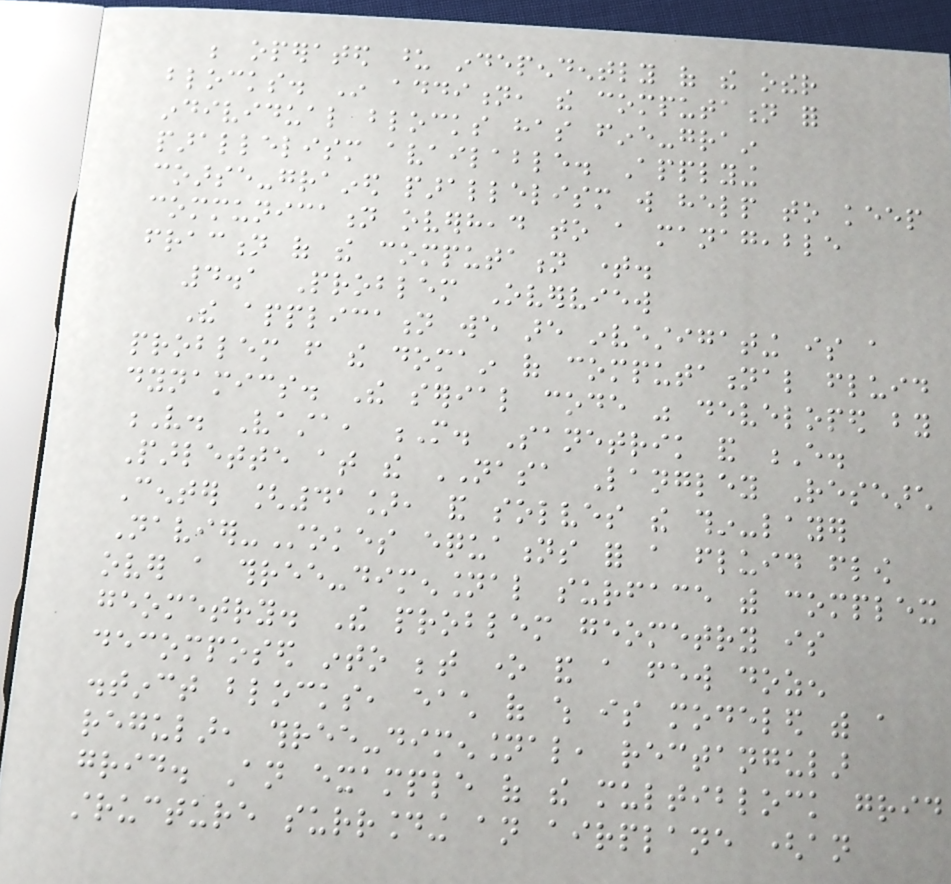be operated upon independently of the other
blocks. In addition, the computation for
individual blocks has fine-grain
parallelism available. Applying
coarse-grained parallelism will help to keep
communication overhead to a manageable
fraction of the computation time.
4.1 Problem Overview
The application we are investigating is a
problem from the domain of computational fluid
dynamics. The serial code was developed by
V. Vasta, M. Sanetrik and E.
Parlette at the NASA Langley Research
Center [41], and solves the thin-layer
Navier-Stokes equations for a fluid flow
over a three-dimensional surface with complex
geometry. The problem geometry is
decomposed into between one and a few dozen
distinct blocks, each of which is modeled with a
regular, three-dimensional, rectangular
grid. An example of the multiblock grid
structure surrounding an airplane (an
